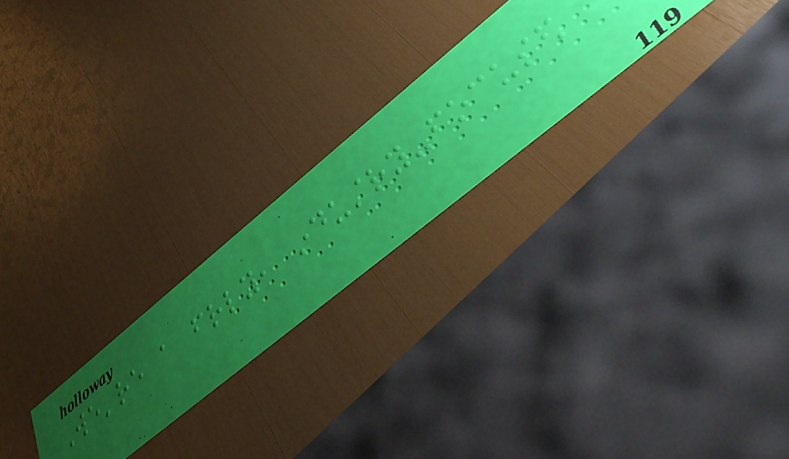We're a friendly, industry-focused
